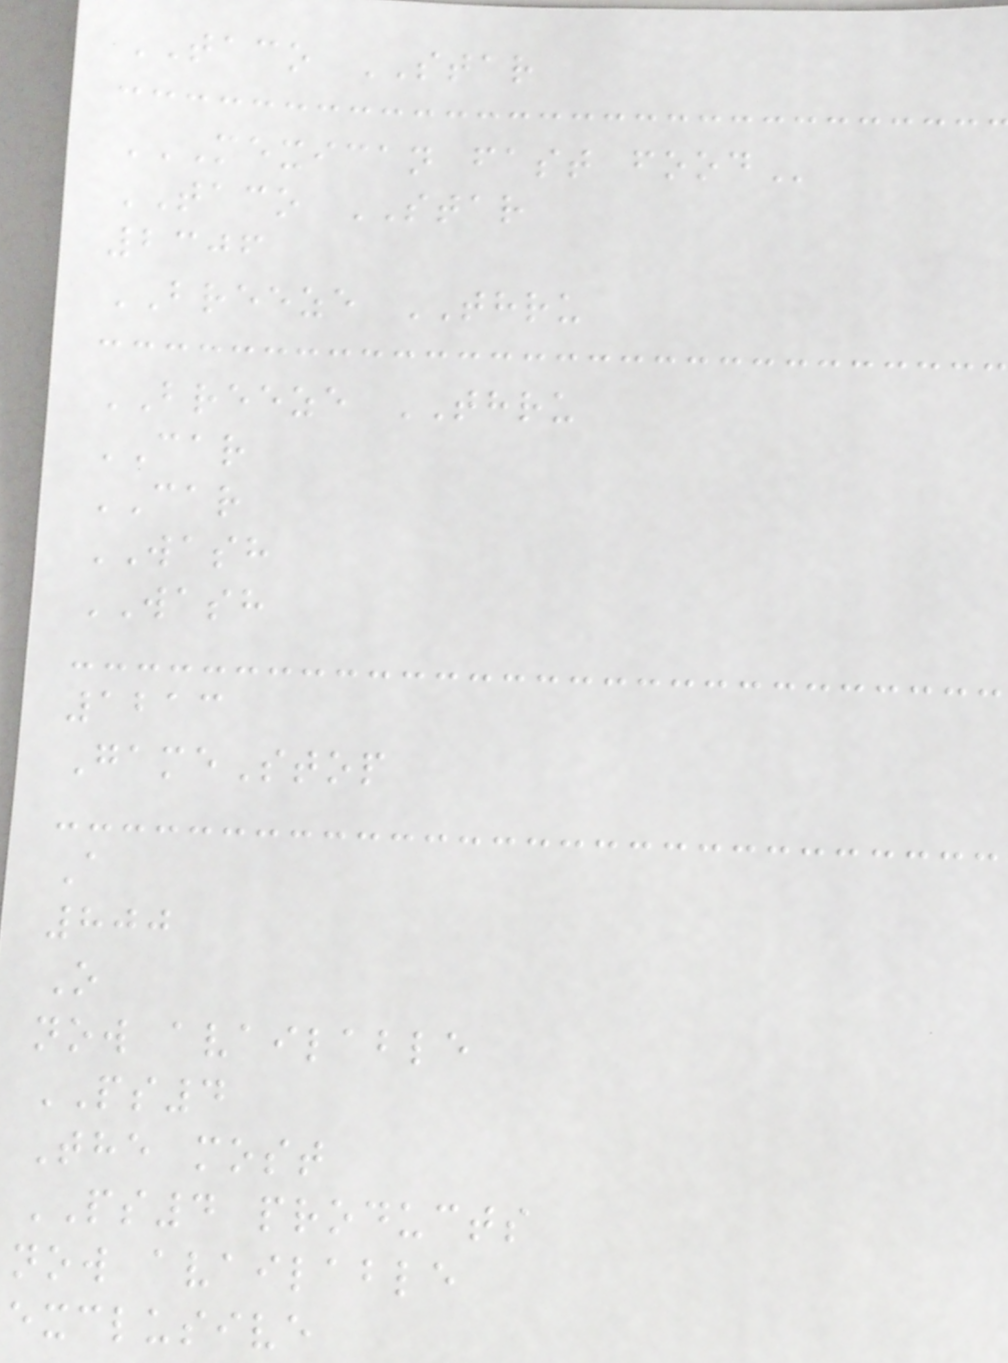TACO STAR
MEXICAN FAST FOOD
TACO STAR
2306
BREEZE THRU
BREEZE THRU
CAR
CAR
WASH
WASH
1213
GameStop
A
800
O
now available
PS4
The most
PS4 products
now available
exclusive
